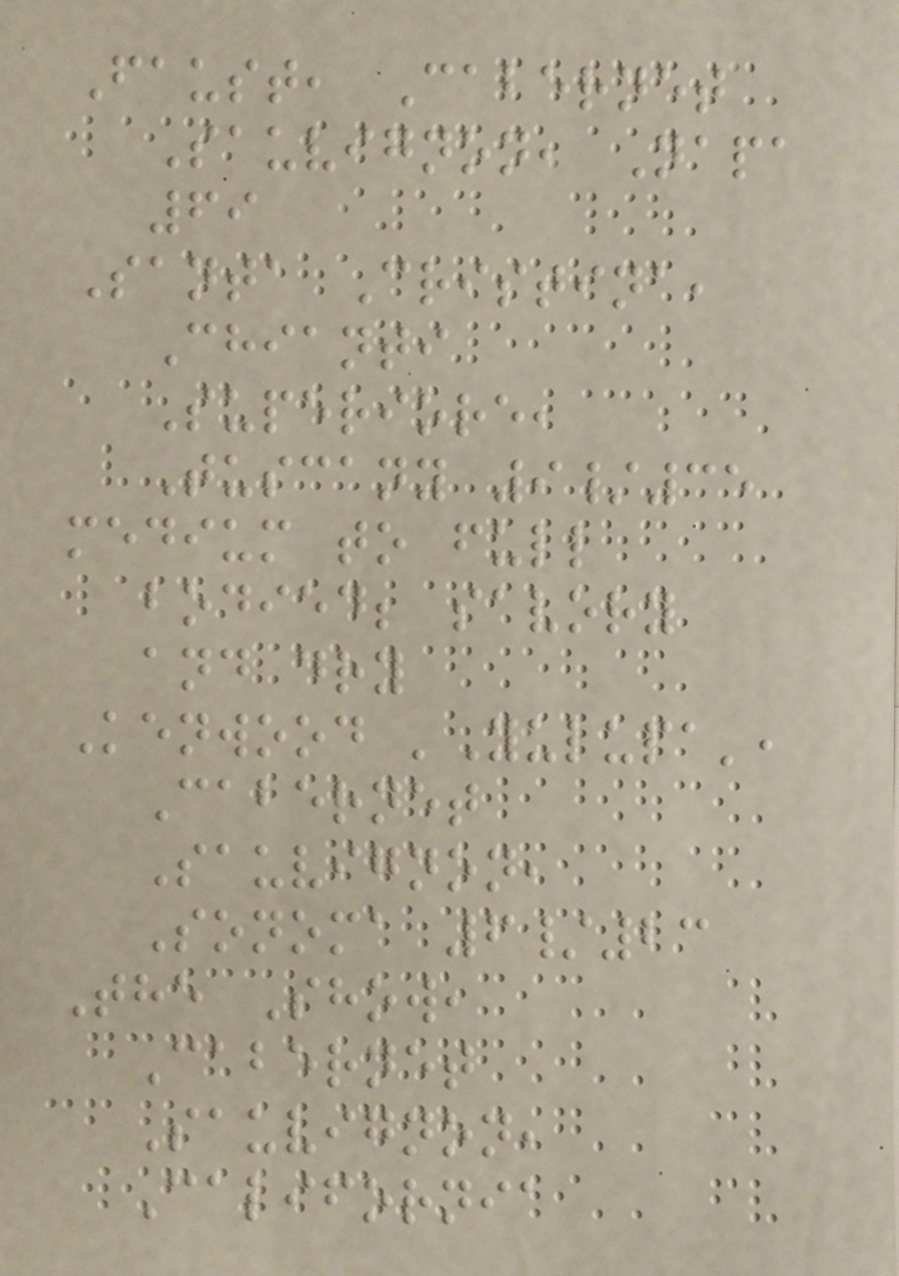Faust, Cabernet
Sauvignon, Napa
69
Santa Cristina,
Chianti
Superiore,
Tuscany 9/35
medium to full
bodied; savory
and dry
Kenwood 'Yulupa',
Cabernet
Sauvignon,
Sonoma 6/23
The Show,
Cabernet
Sauvignon,
California
